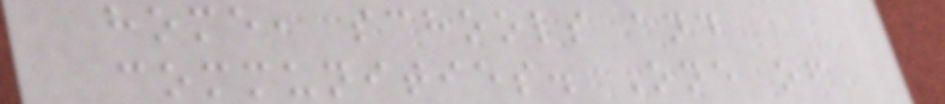home, schools and
communities. One of
